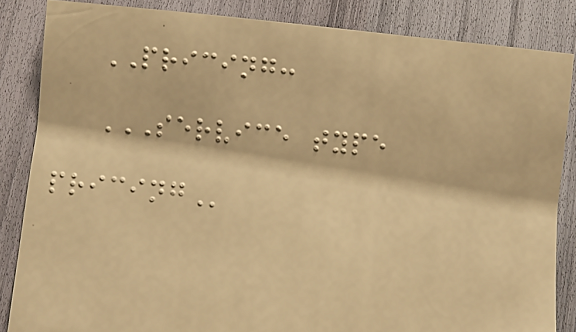PRICING:
SERVICE TYPE
PRICING
